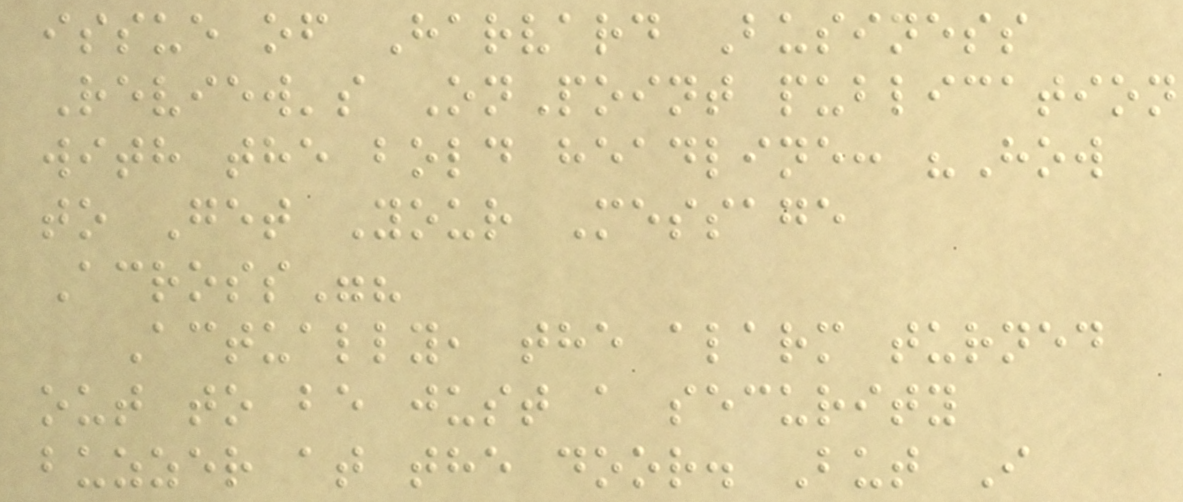issue of Harvard Business
Review's OnPoint publication
with the bold headline: "How
to Get Your Message
Across"?
Actually, the alarm turned
out to be just a security
buzzer at the door. But I
